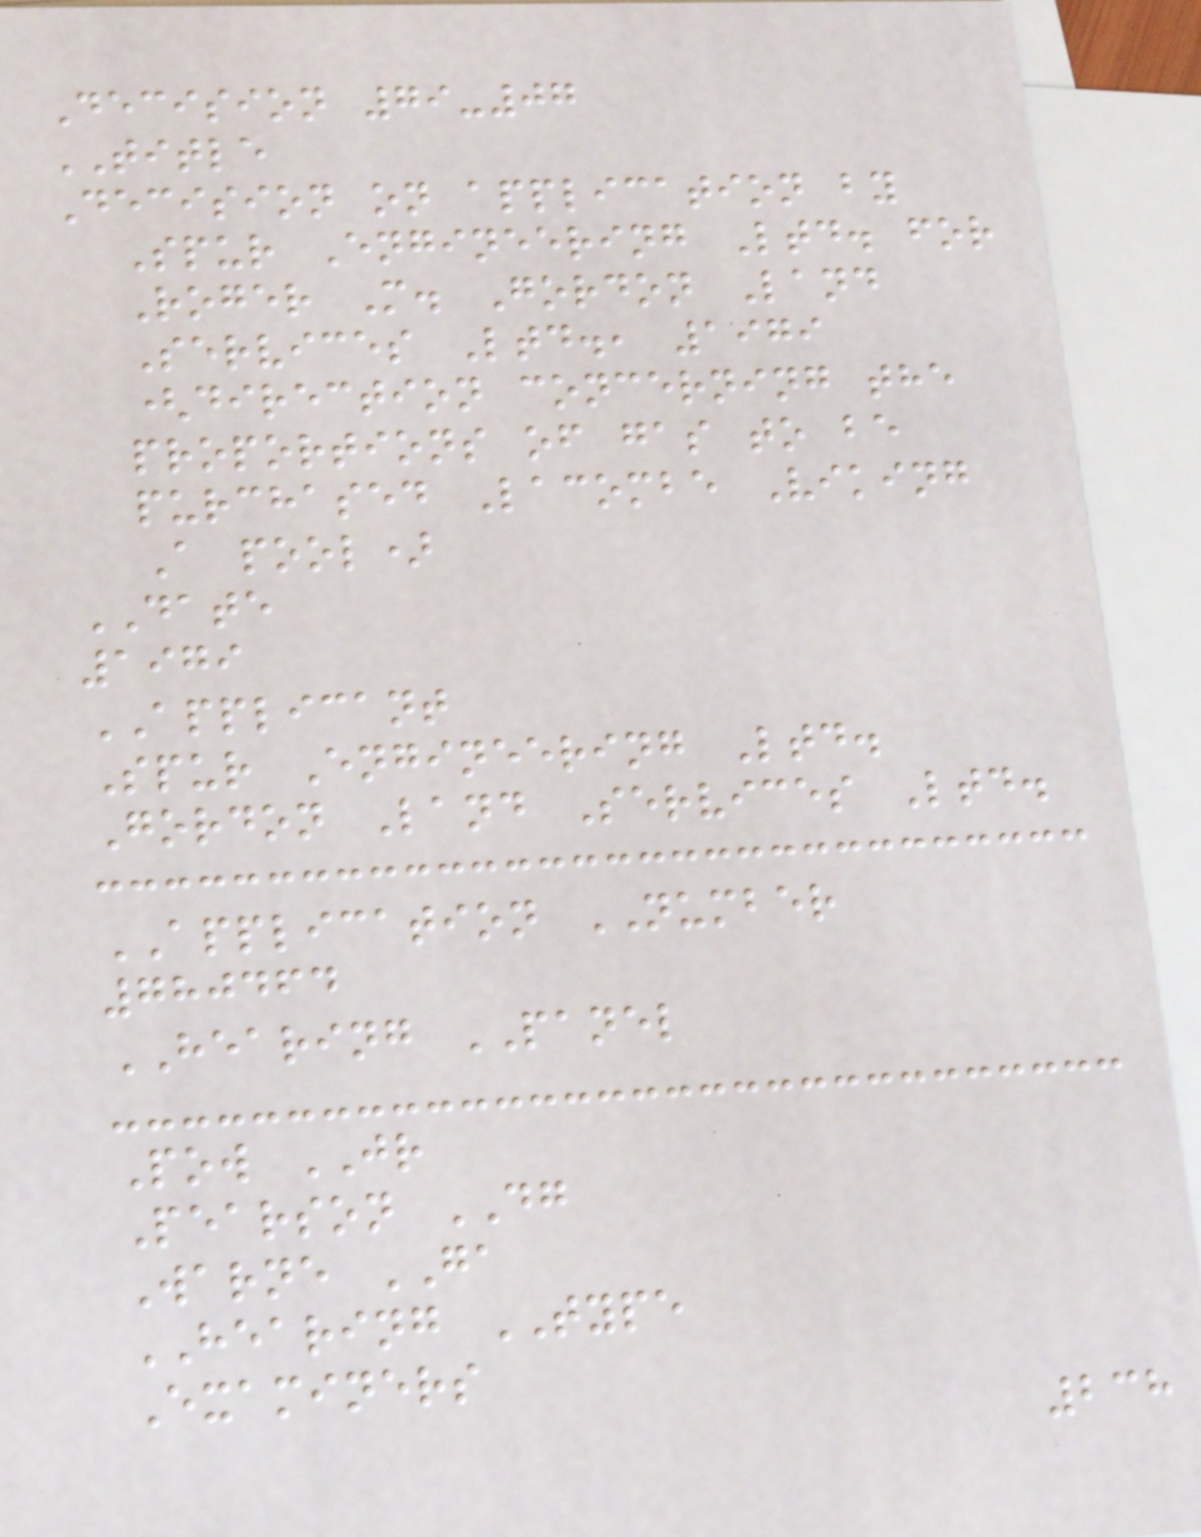Decision 79-07
TITLE
Decision on application by
Spur Engineering Ltd. for
Roger M. Gordon Land
Services Ltd., 1979
(direction concerning the
proportions of gas to be
purchased Lacombe Viking
A pool)
DATE
1979
APPLICANT
Spur Engineering Ltd.
Gordon Land Services Ltd.
APPLICATION NUMBER
780464
HEARING PANEL
Pow JR
Pearson DG
Warne GA
HEARING TYPE
Examiners
238
